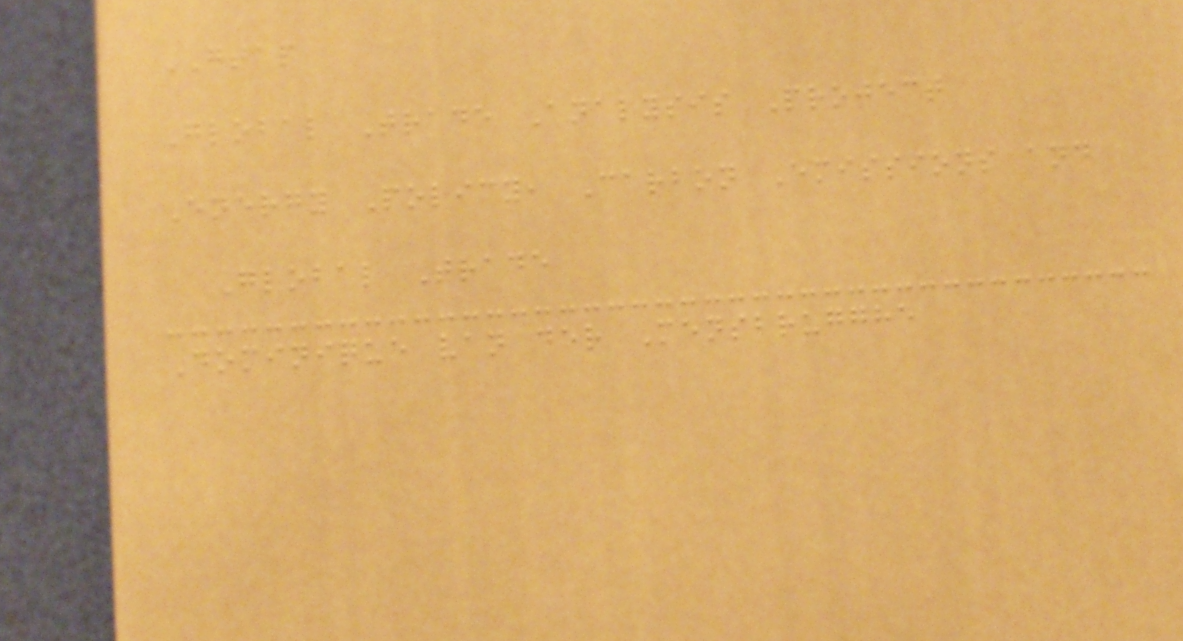GTAP
Global Trade Analysis Project
Energy Policy, Carbon Emissions and
Global Trade
Dominique van der Mensbrugghe
